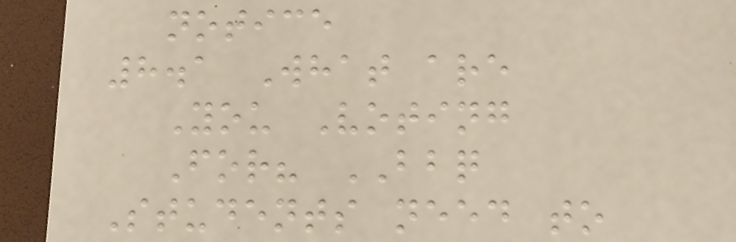notice
8.1 What are
You Voting
For? BBQ
Students need to
